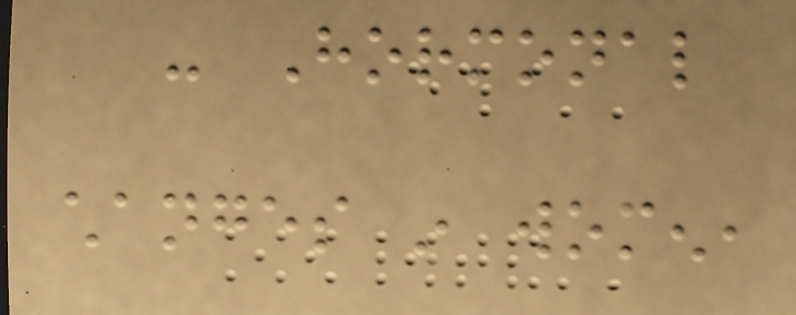- Hormonal
changes in women,
